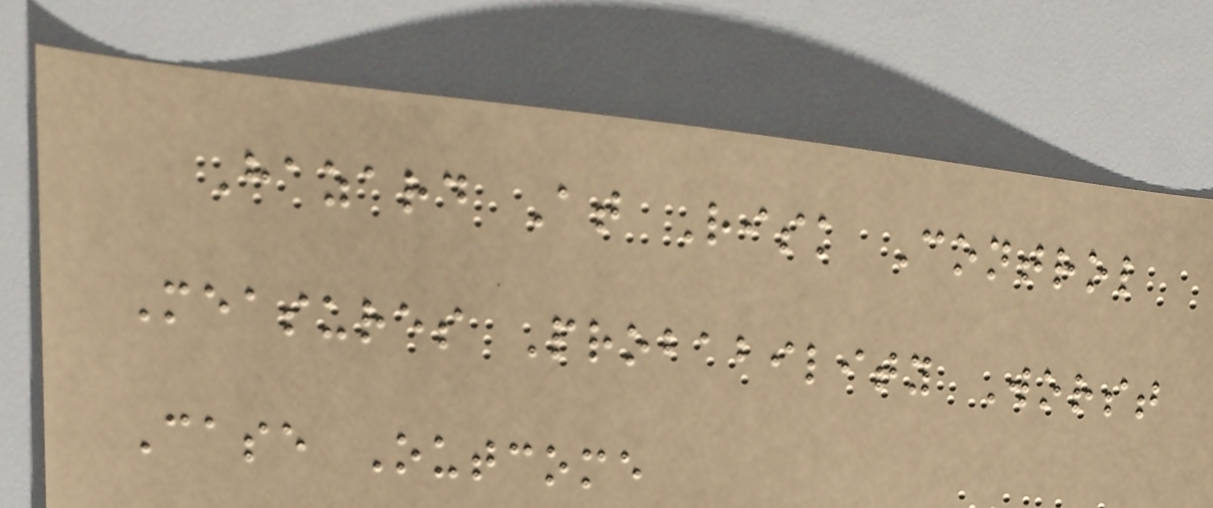Hazard At Risk Control
Measures Probability Worst
Case Outcome
